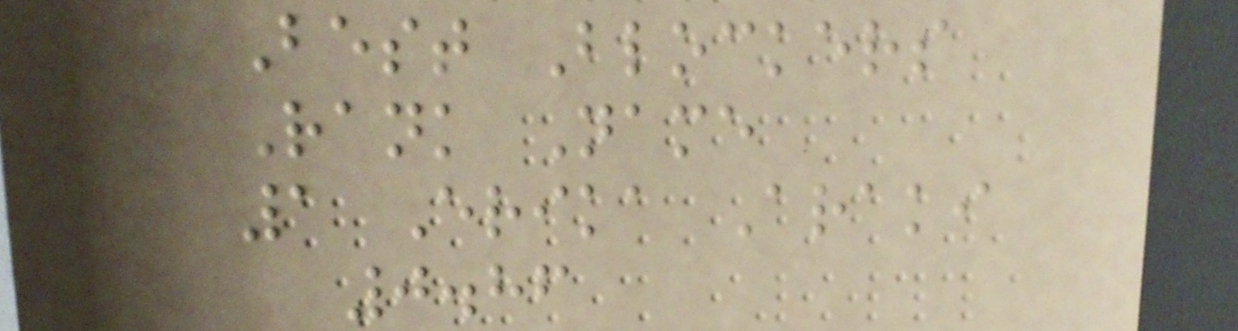Best Blockers
Rank Name
1 Erika Araki
0.86
